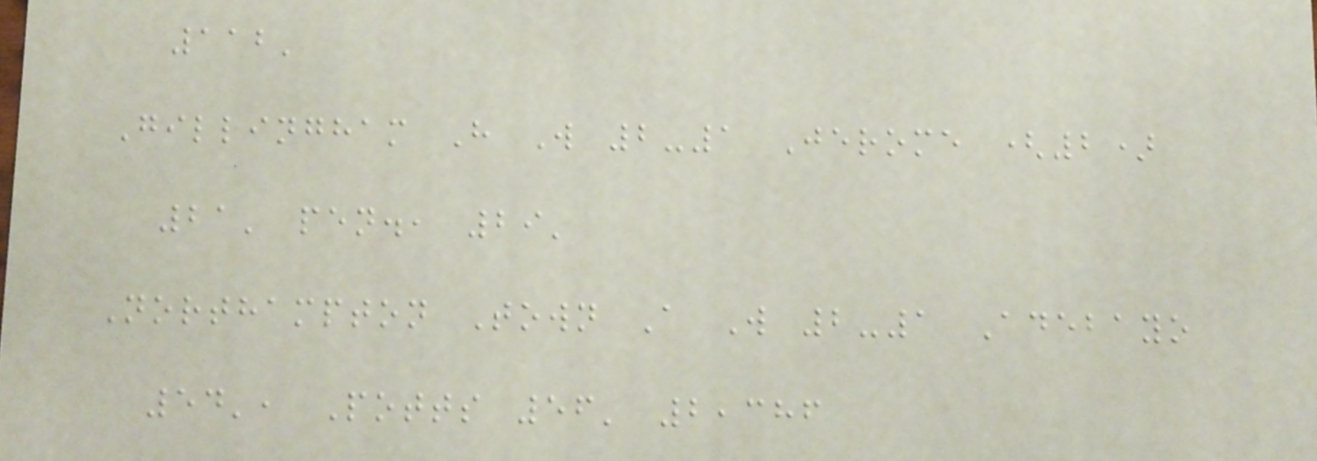112'
Gillingham H W 2-1 Jerome (2)
21' pen., 29'
Northampton Town A W 2-1 Adebayo
54', Potts 56' 2,386
